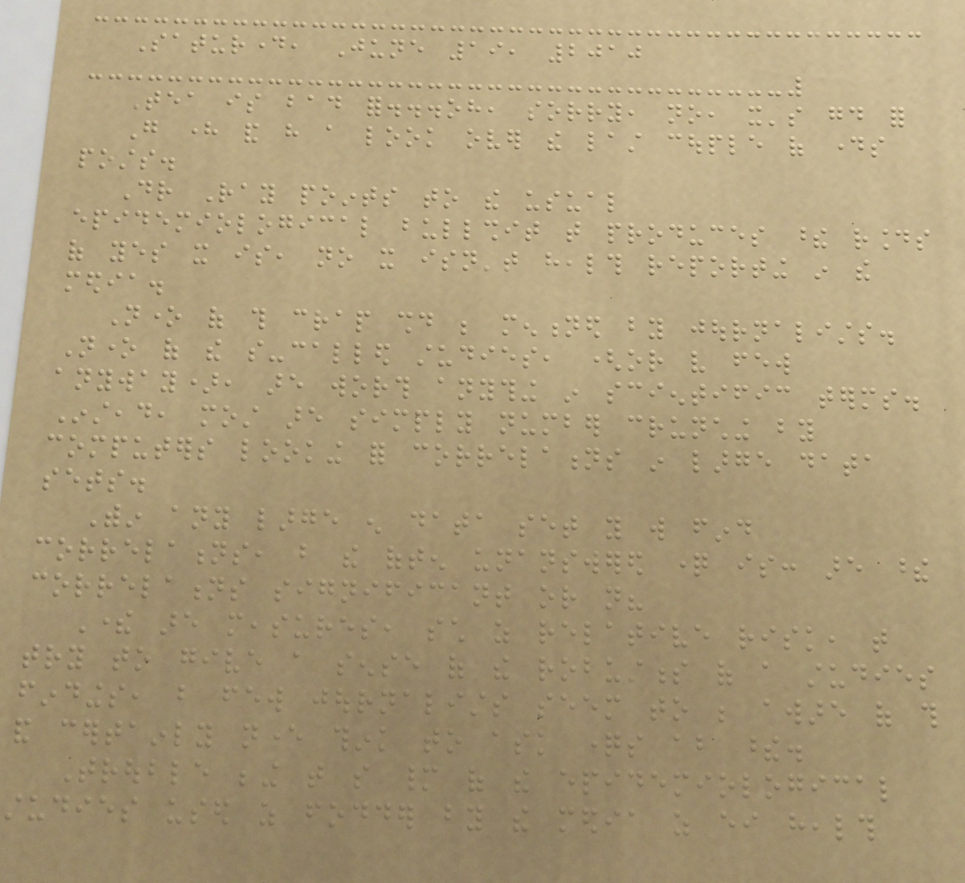Saturday, June 19, 2010
Tea is bad for...oh, sorry, no, it's good for
Go here and have a look over the last couple of days
posts.
Dr Ray points to the usual
epidemiological bullshit that produces these rounds
of yes it is, no it isn't health reporting in the
media.
None of this crap should be mentioned by journalists.
None of the so-called studies, (or very few
anyway), are worth anything in scientific terms.
Instead, most are simply number crunching by
computers looking for correlations in large data
sets.
Within any large enough data set you will find
correlations, but the often unanswered question is: are these
correlations significant or not?
There are measures, such as relative risk, that
try to give a sense of the robustness of a studies
findings, but few journalists seem to be aware of this
and certainly never think to ask questions about these.
Trouble being that so many of the epidemiological
studies used as fodder by the media as either health
